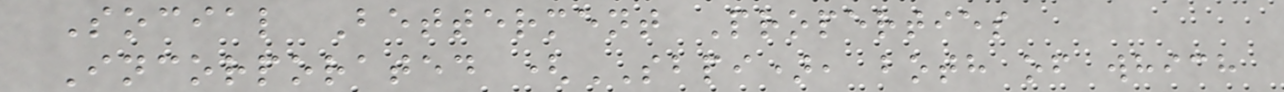Social Betterment Properties
Incorporated (SBPI), both of which
